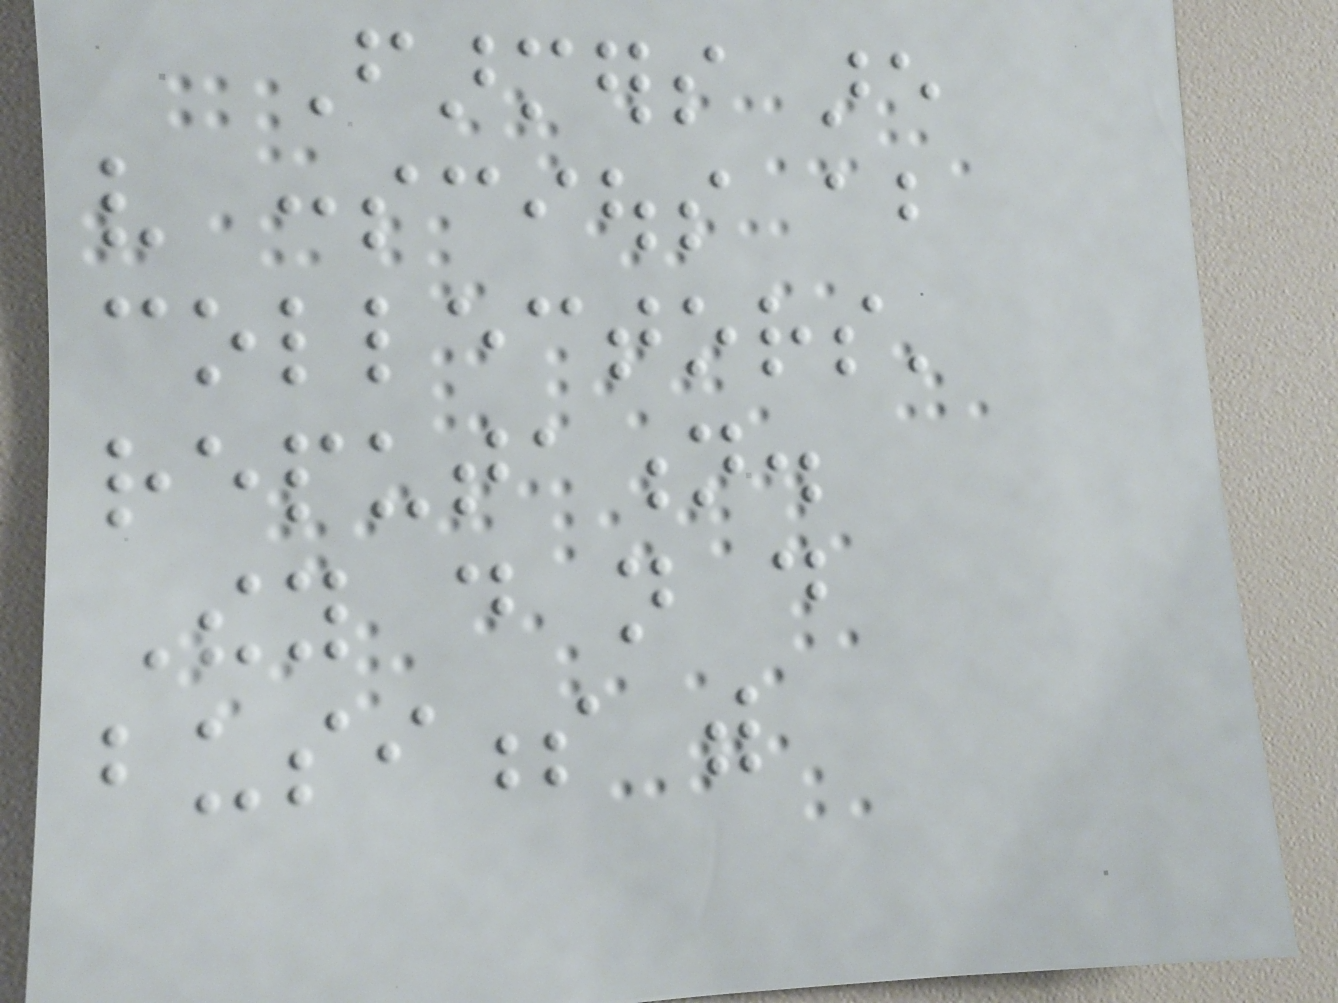Farmers are
very conscious about
collectors'
reputation.
They do not do
business with
